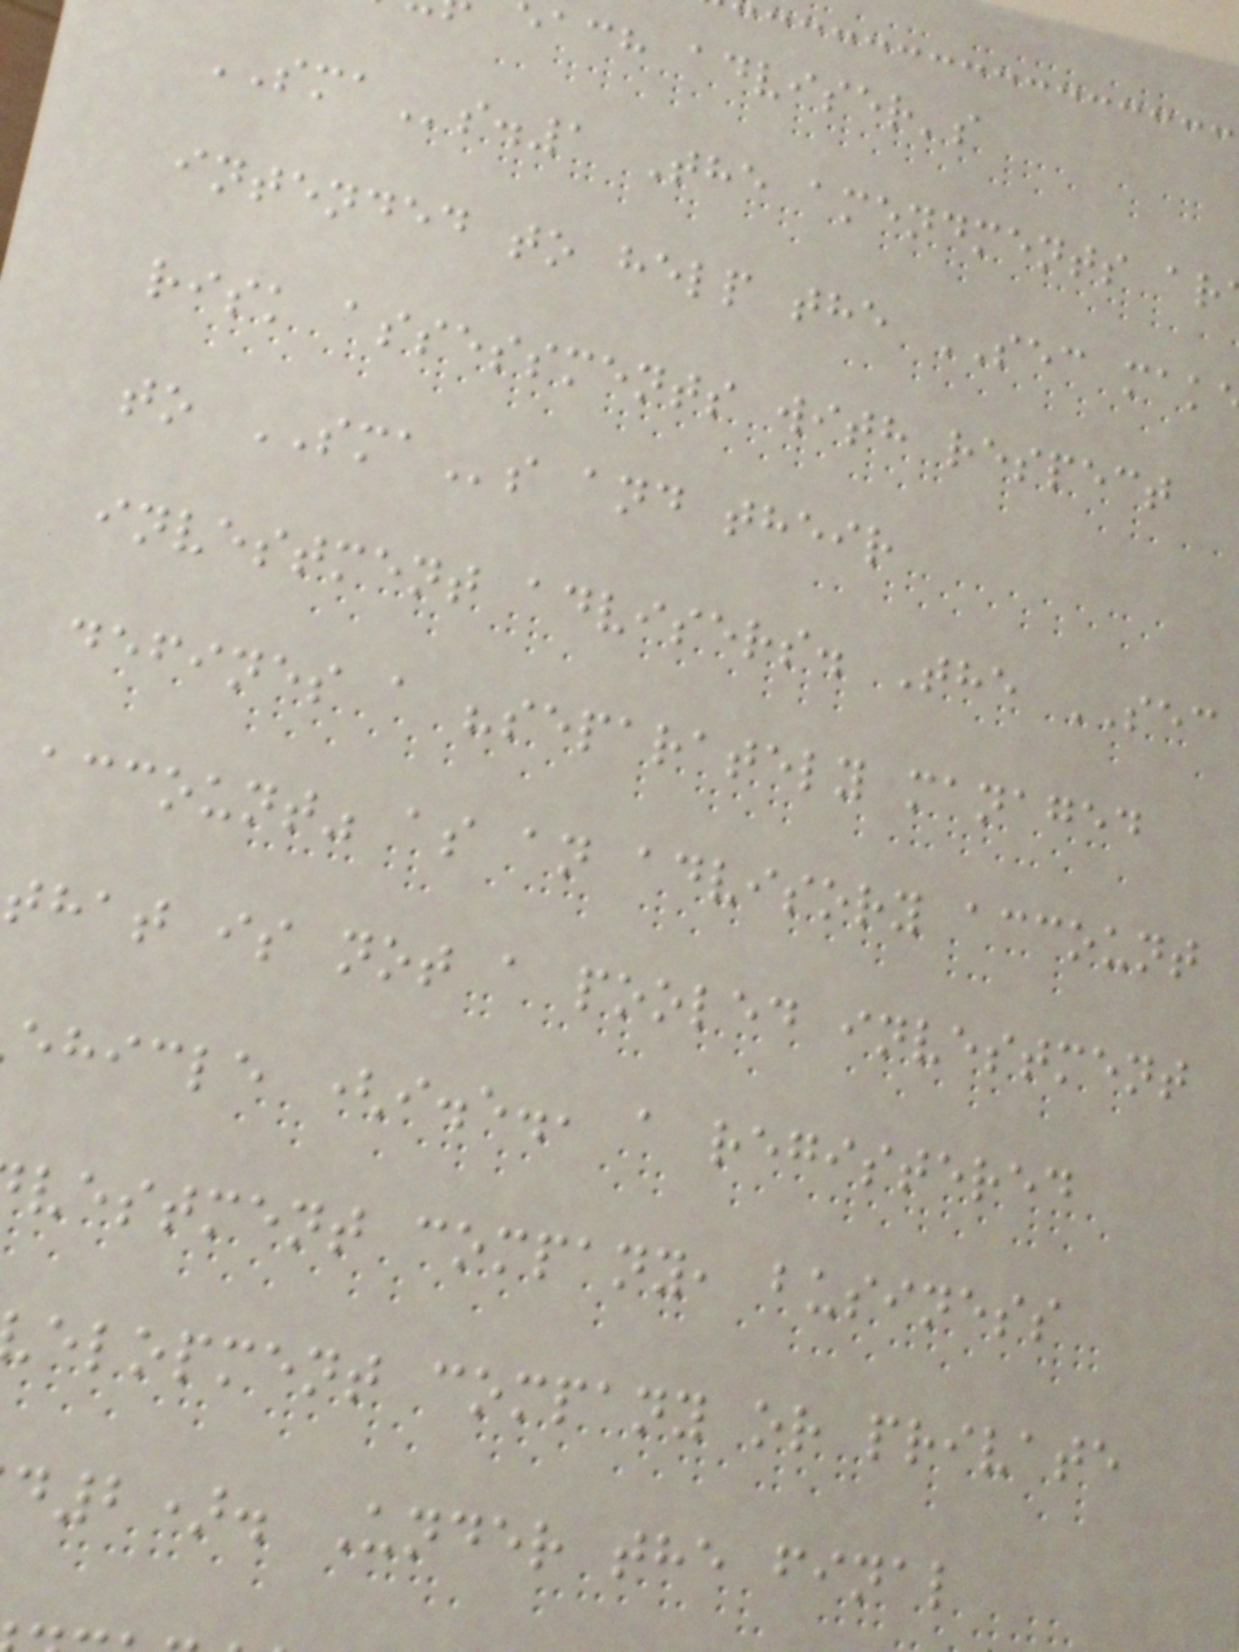ach adviser's
SMAs.1 The amendments ar
intended to help the SEC mak
risk assessments with respect
to SMAs and their
investment advisers. The SEC
defines a "separately managed
account" as an advisory account
that is not a pooled investment
ehicle (i.e., a registered
vestment company, business
elopment company or private
d2). Under the final
